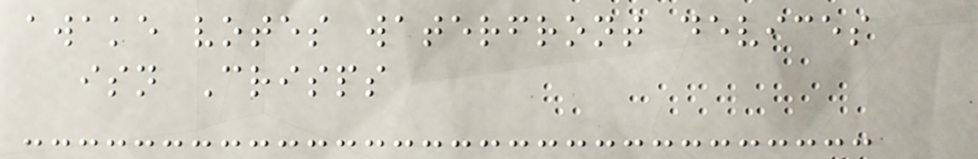awake votes waterfront devices
isn Crisps
